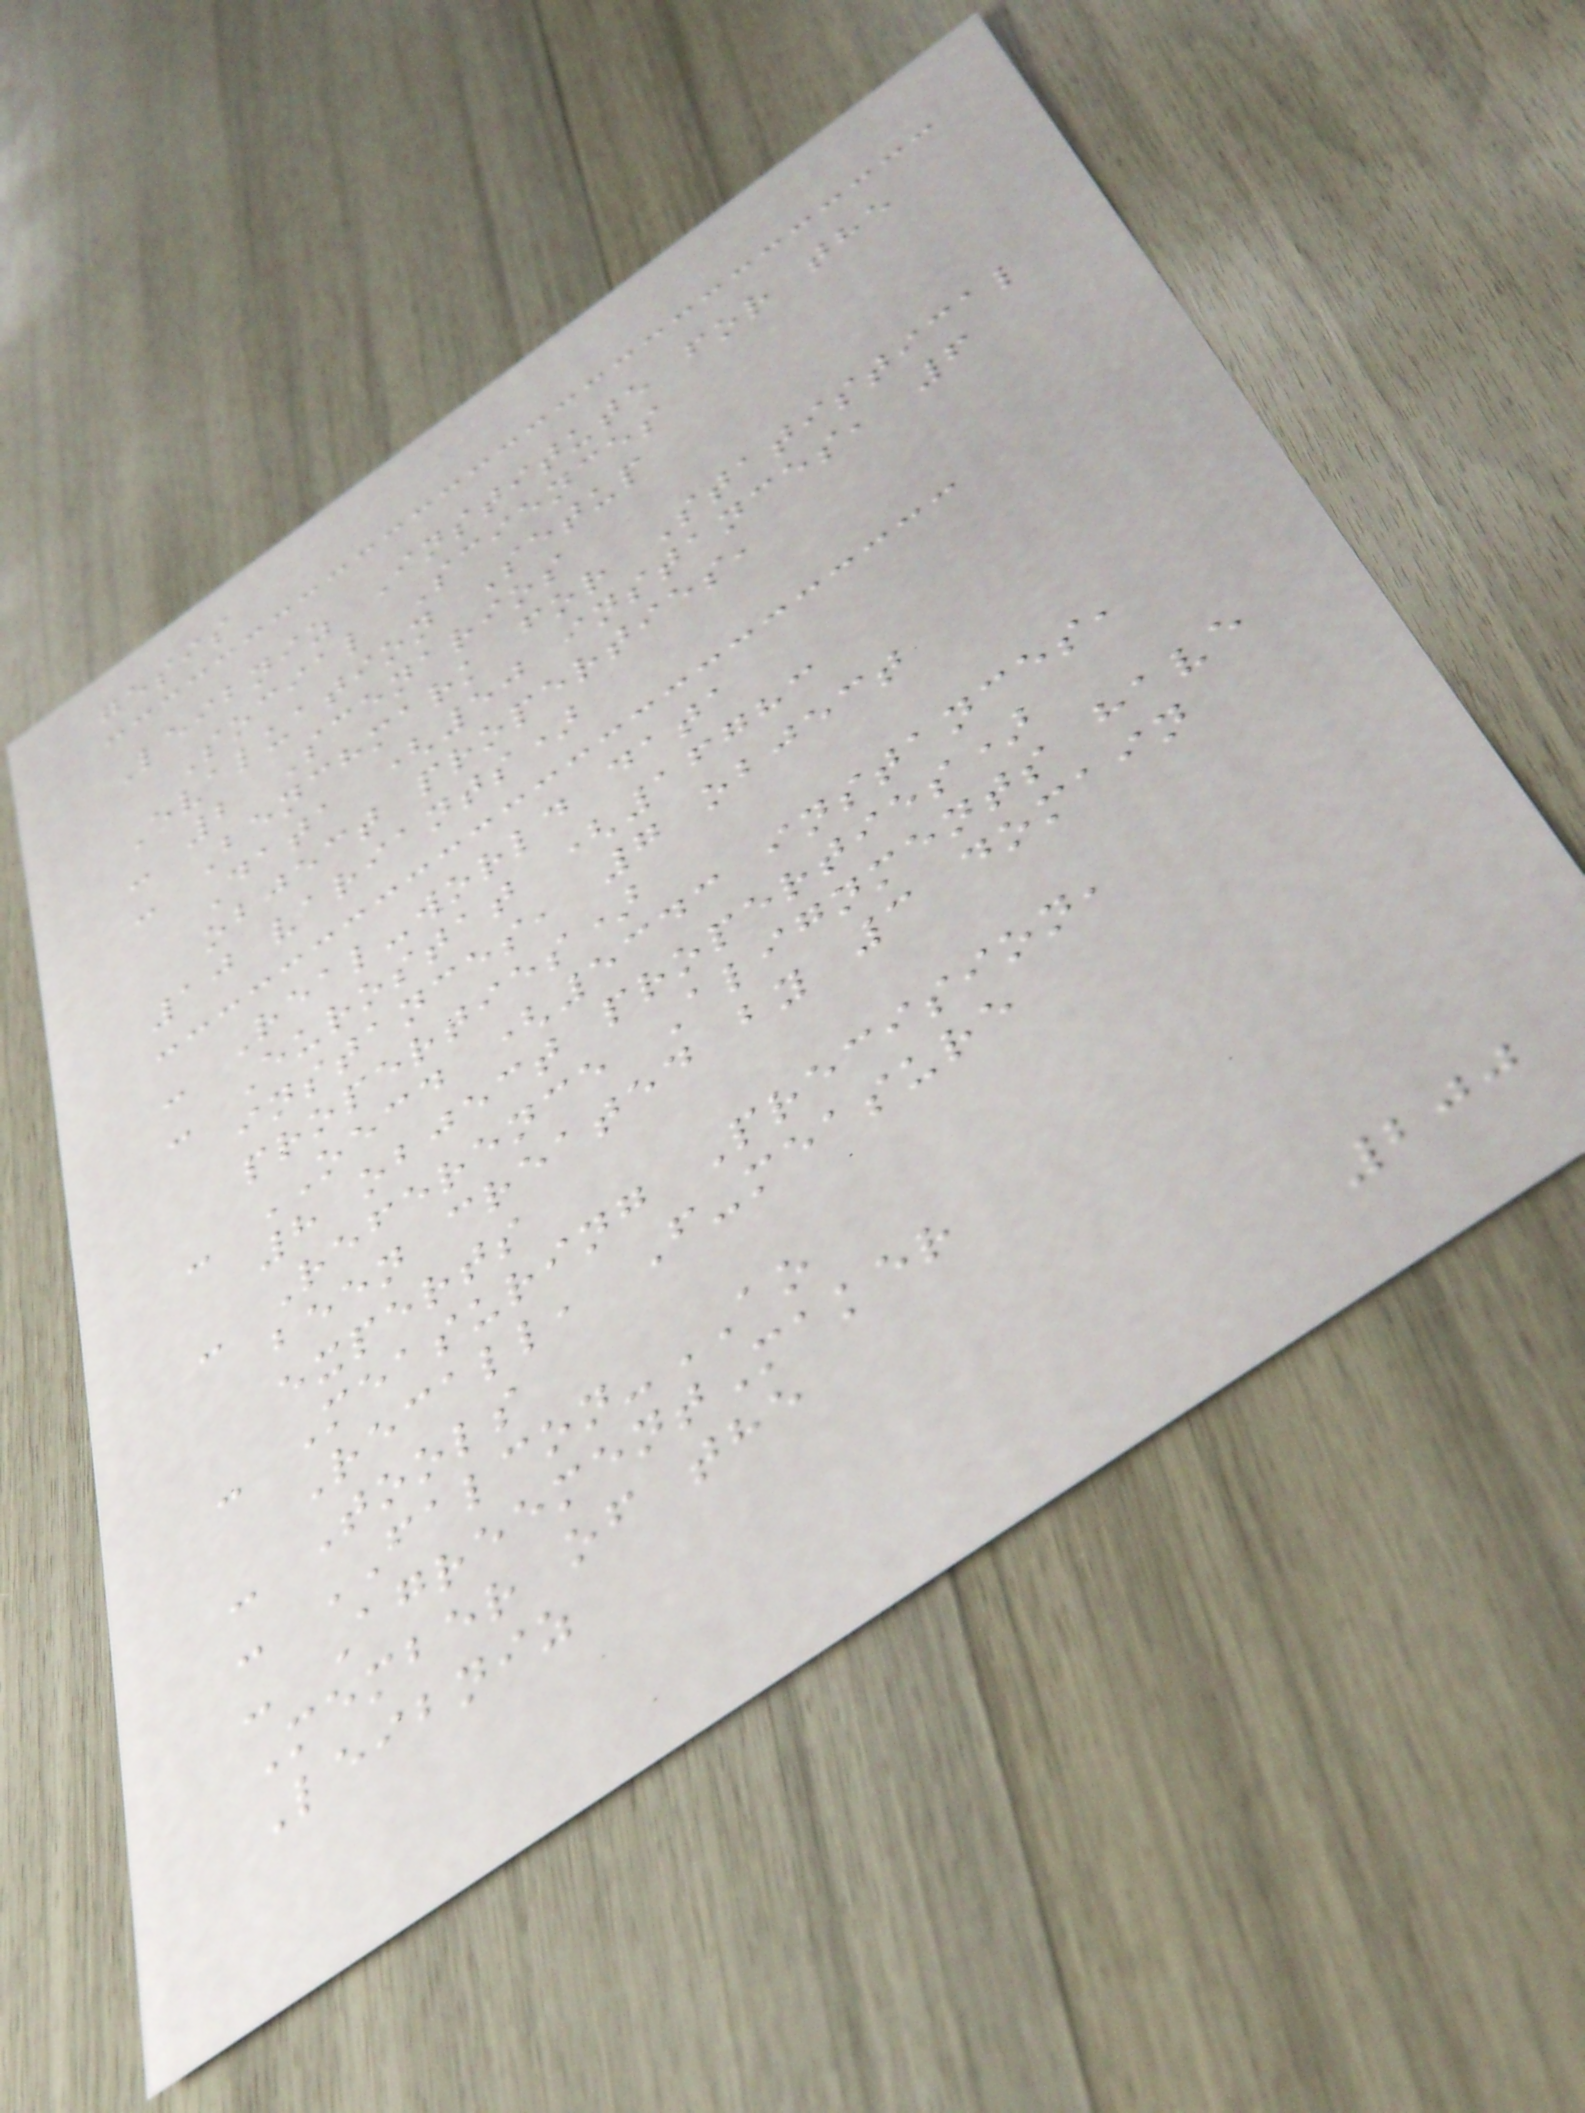gesis
Leibniz Institute for the
Social Sciences
Evaluation Setup
- 2 Scenarios
- Benchmark for Statistical
Data (50 instances, 6
object properties,
10 variants)
- Real-world data
- Eurostat (16783
instances, 7 object
properties)
- OECD (5343 instances,
8 object properties)
- Reference Alignments have
been created by 3 domain
experts
- Measuring Precision,
Recall, F-measure
- Tools
- FALCON-AO
- AgreementMaker
Member of the
Leibniz
200
